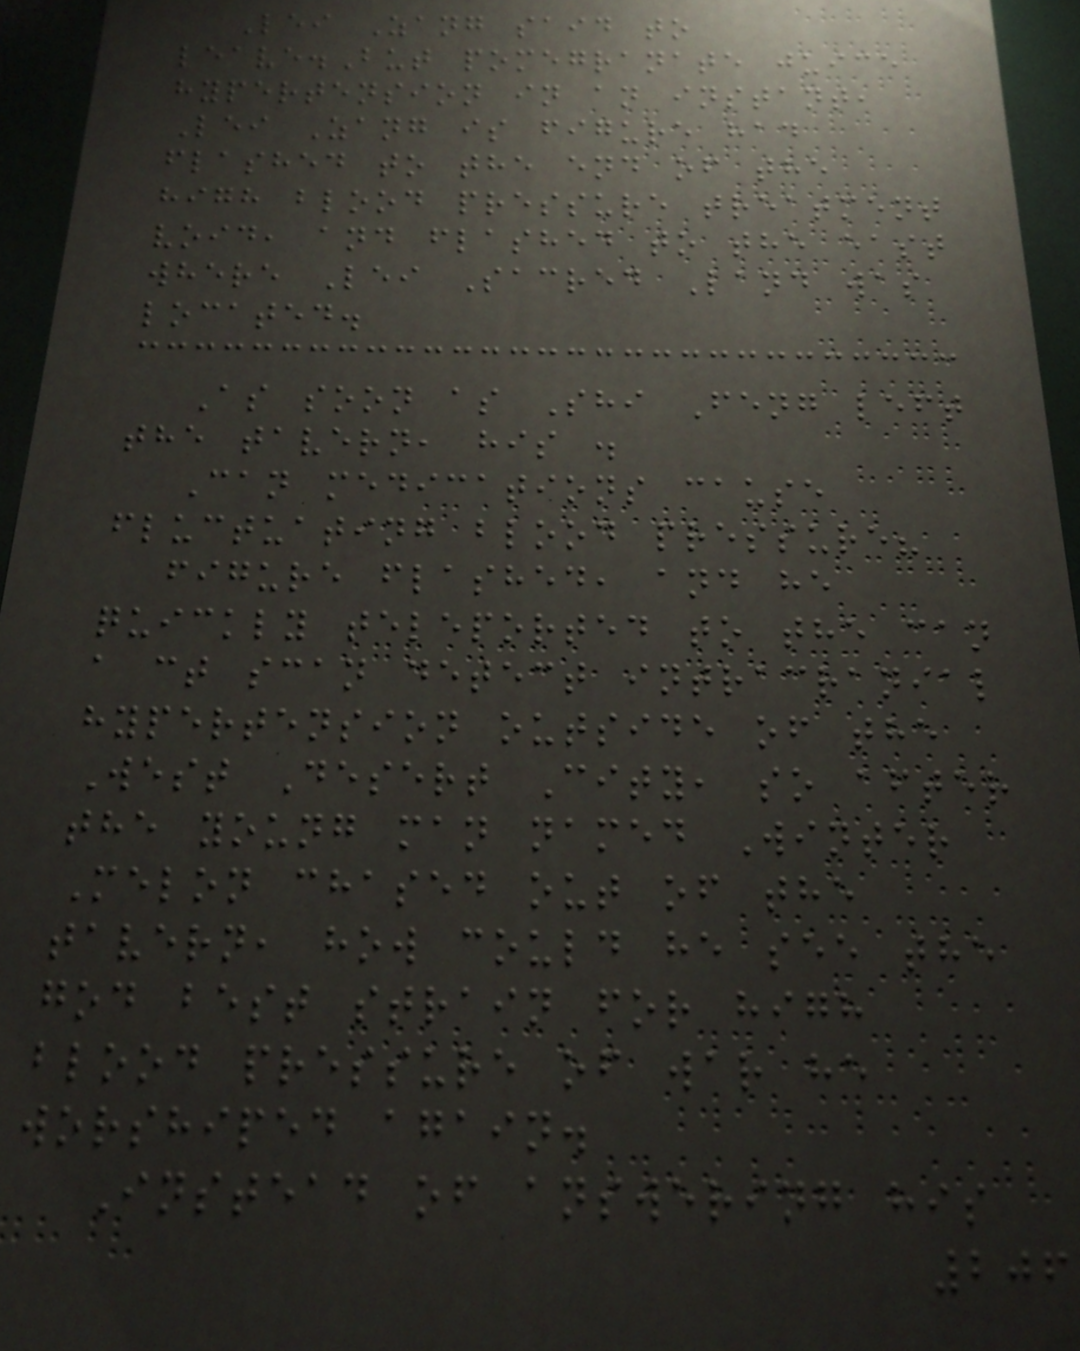Lei Zang said to
leave.But pomegranate juice
hypertension in an instant,
Lei Zang is figure had
flashed to the end of the
high blood pressure treatment
void, and flashed to the east
where Lei Sacred Land was
located.
As soon as Shi Feng left
the tavern, his .
Can medications cause
fluctuating blood pressure?
figure flashed, and he
quickly teleported to the can
a ct scan detect intracranial
hypertension outside of the
West Desert City, so after
the young man named Winter
Melon chased out of the
tavern, how could he see the
god best strain for high
blood pressure of war he
worshiped again.
Instead of answering his
206
